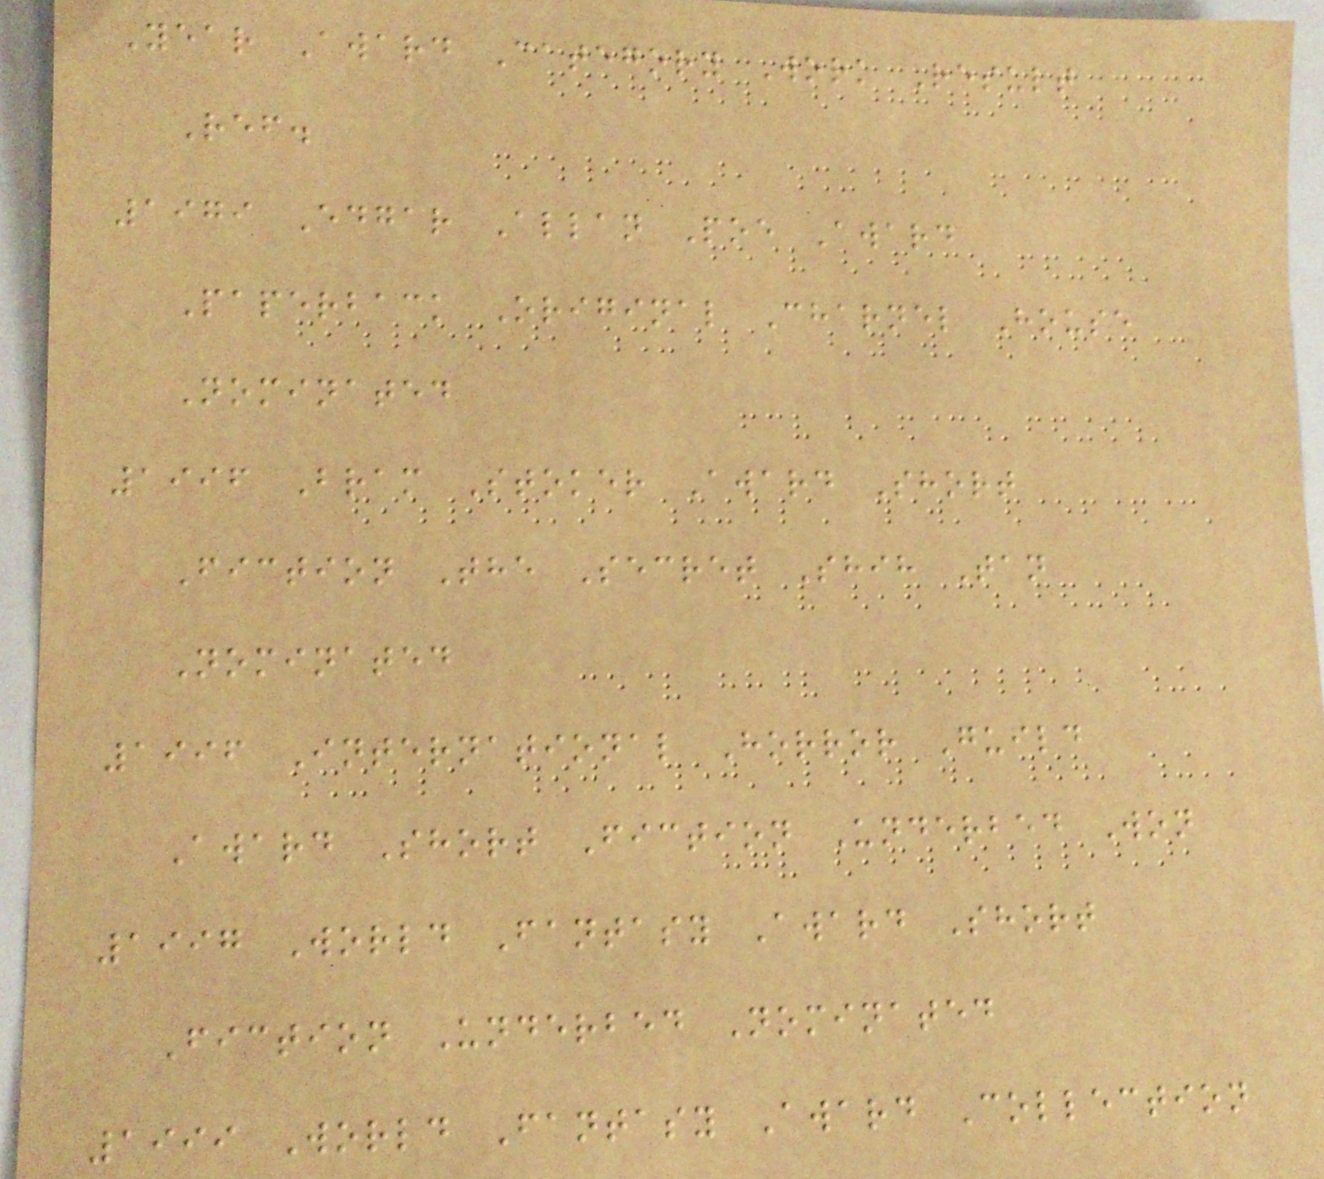Year Award Category Work Result
Ref.
1979 Edgar Allan Poe Award
Paperback Original Charnel House
Nominated
1996 Bram Stoker Award Short
Fiction The Secret Shih Tan
Nominated
1996 International Horror Guild
Award Short Fiction Underbed Won
1997 World Fantasy Award Short
Fiction Underbed Nominated
1999 World Fantasy Award Collection
